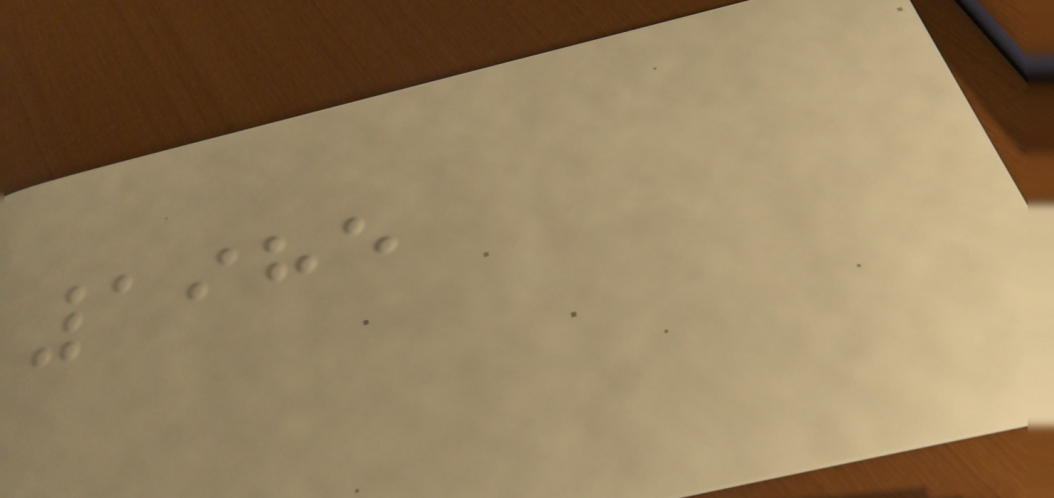1985
